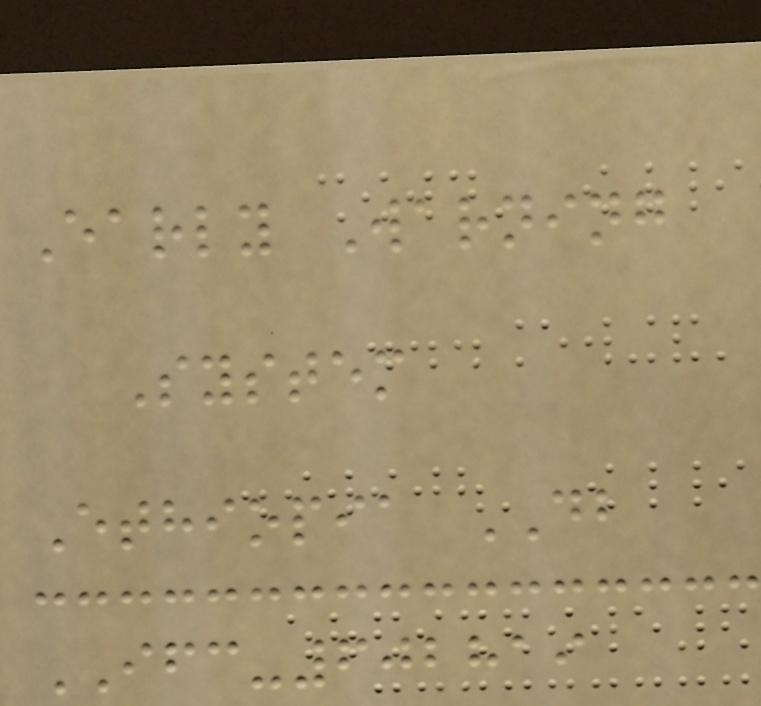Early Warning
System
Ethiopia DB
IFC-602819
